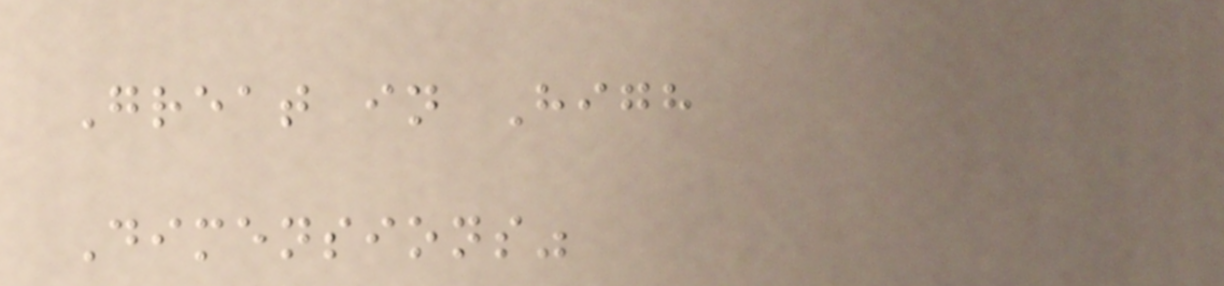Great in High
Dimensions"
